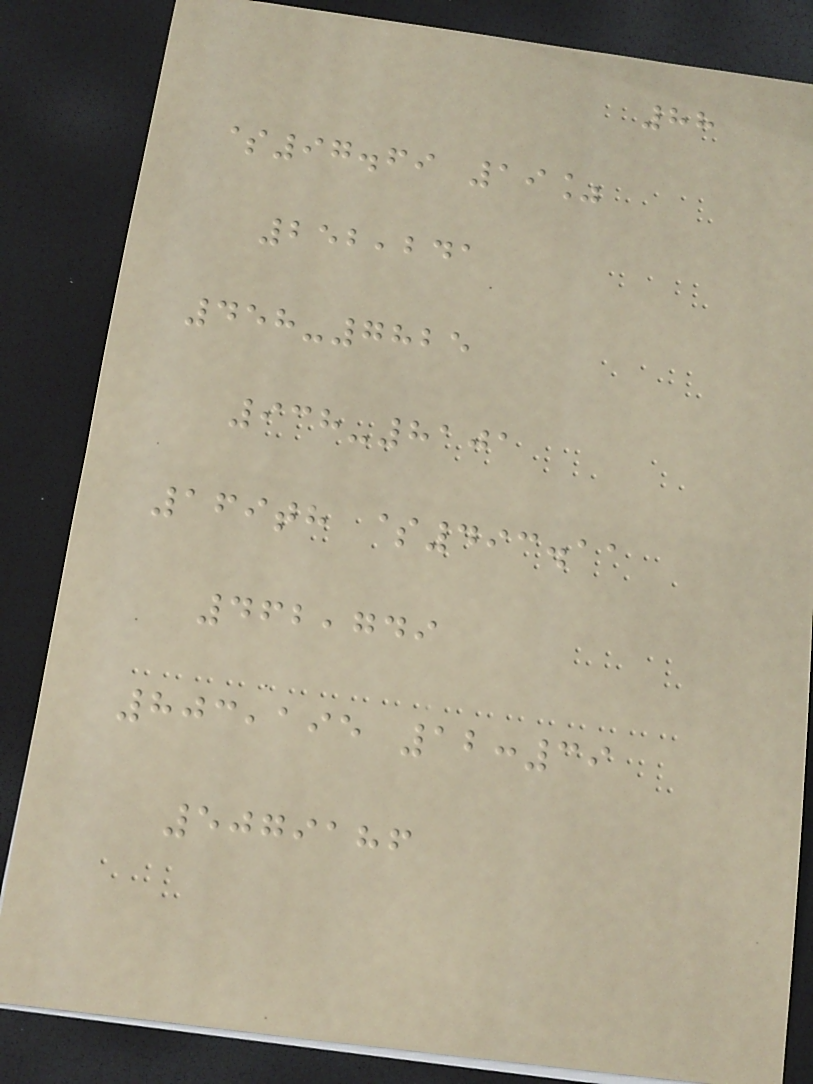88
$97.69 19%
252,241
458-7825
938-8101
169th $493.11
462,749
803,195 12:39
5079186
